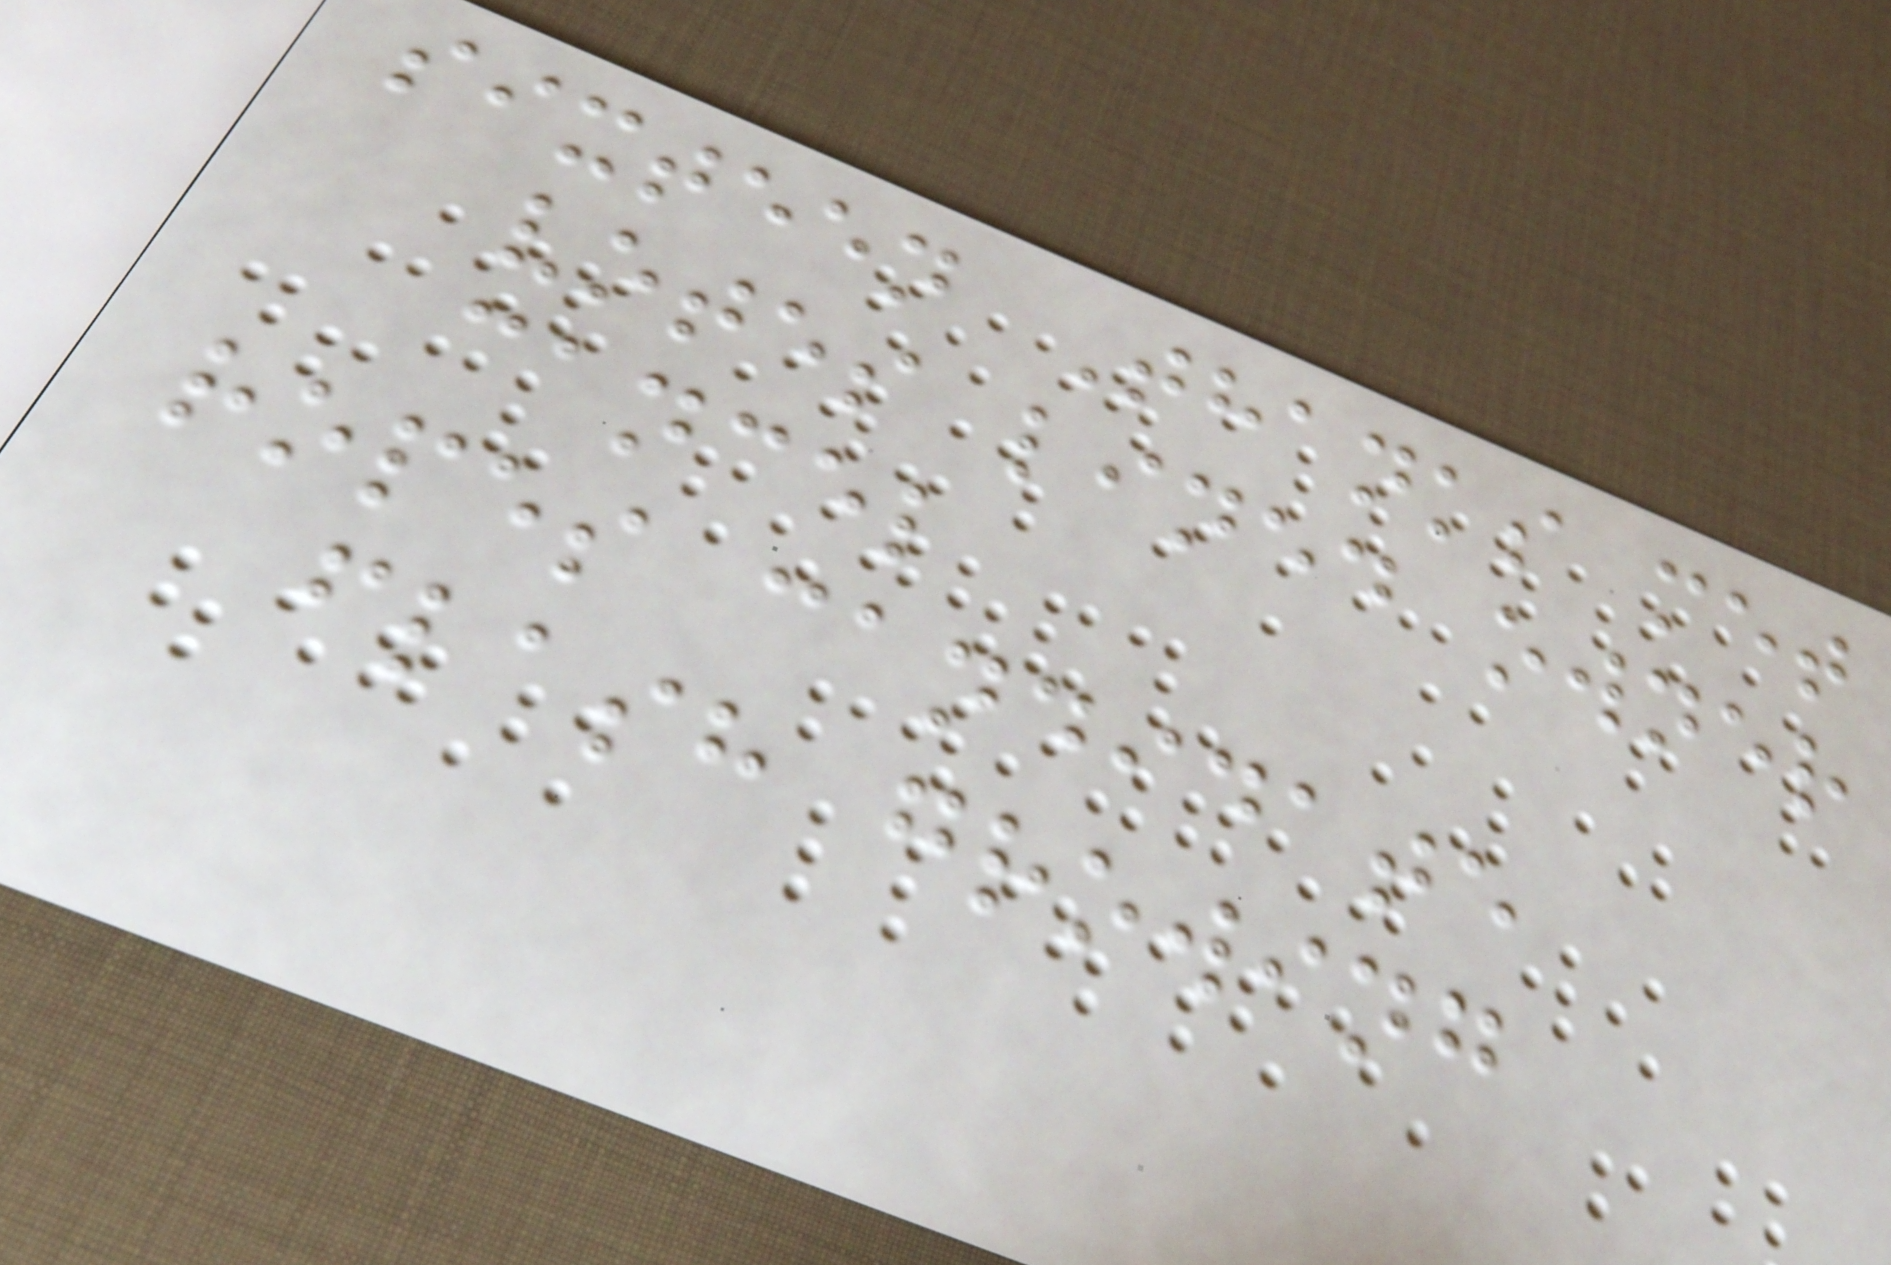sixteen Thanks met
votes lined owner
cancel
ropes candidate
flash growing
